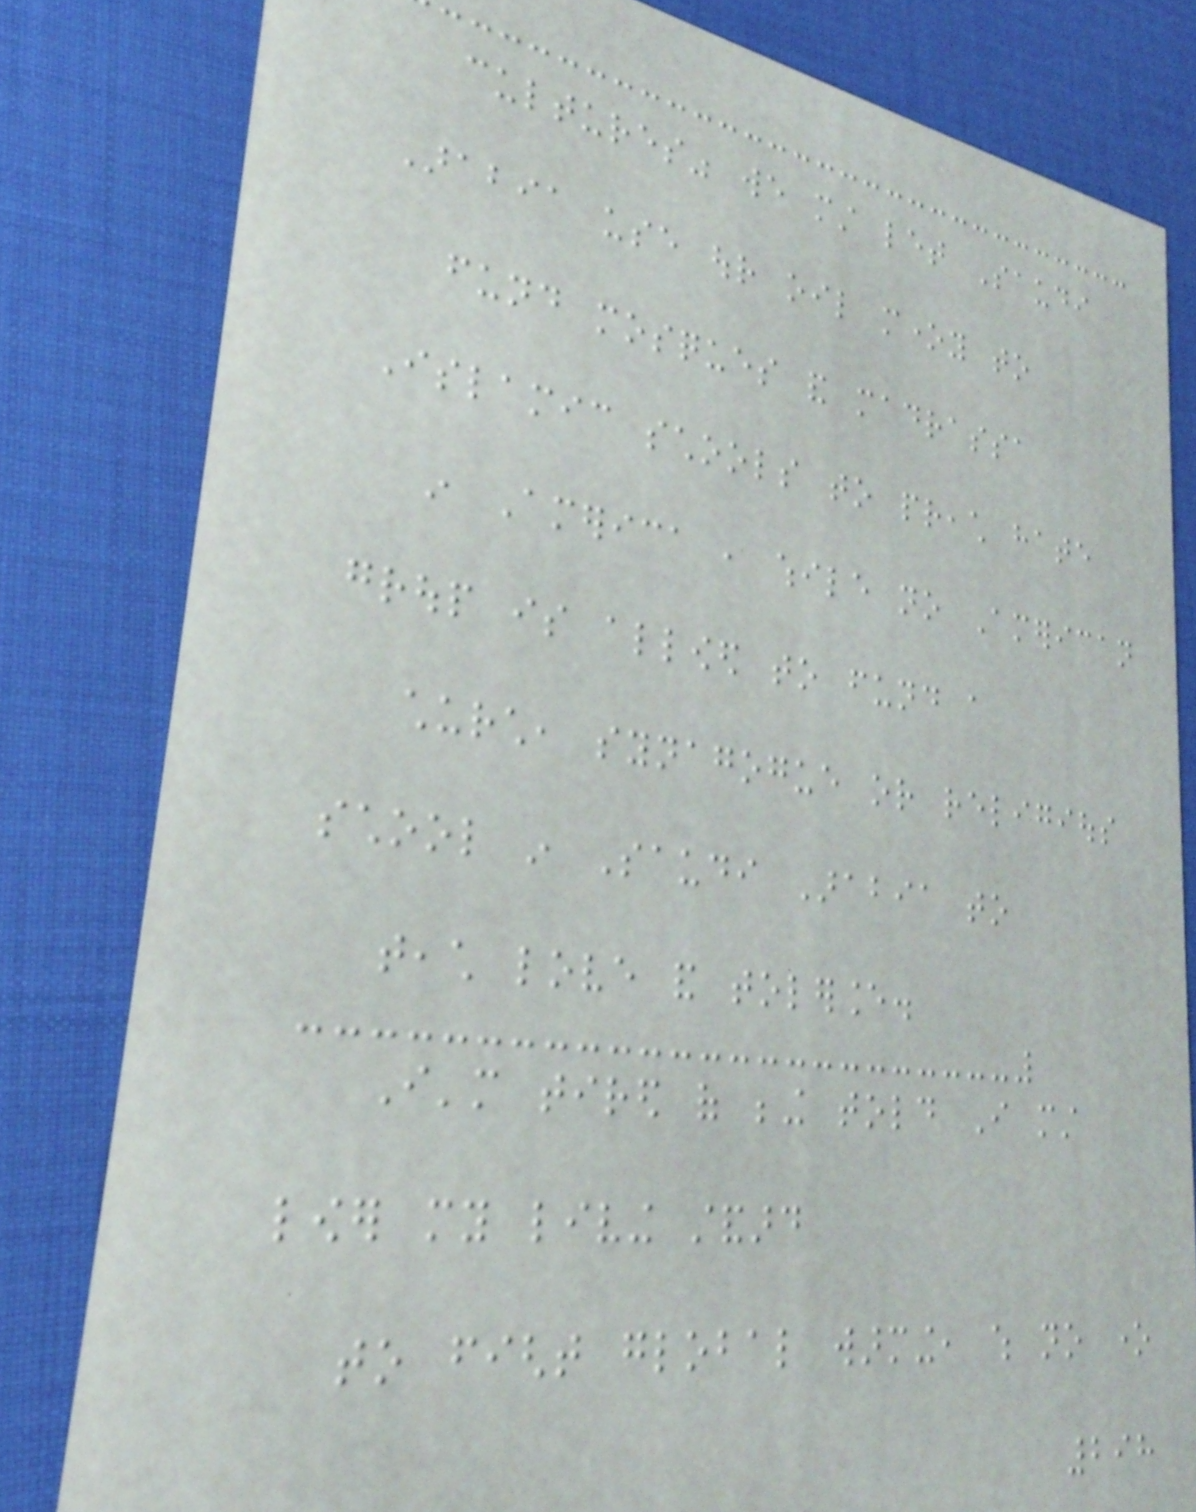cultures" we must let Saudi
Arabia use our oil money to
fund mosques and madrassa
Islamic schools to preach hate
in America , while no American
group is allowed to fund a
church, synagogue or religious
school in Saudi Arabia to
teach love and tolerance.
I'm tired of being told I must
lower my living standard
to fight global warming, which no one
298
